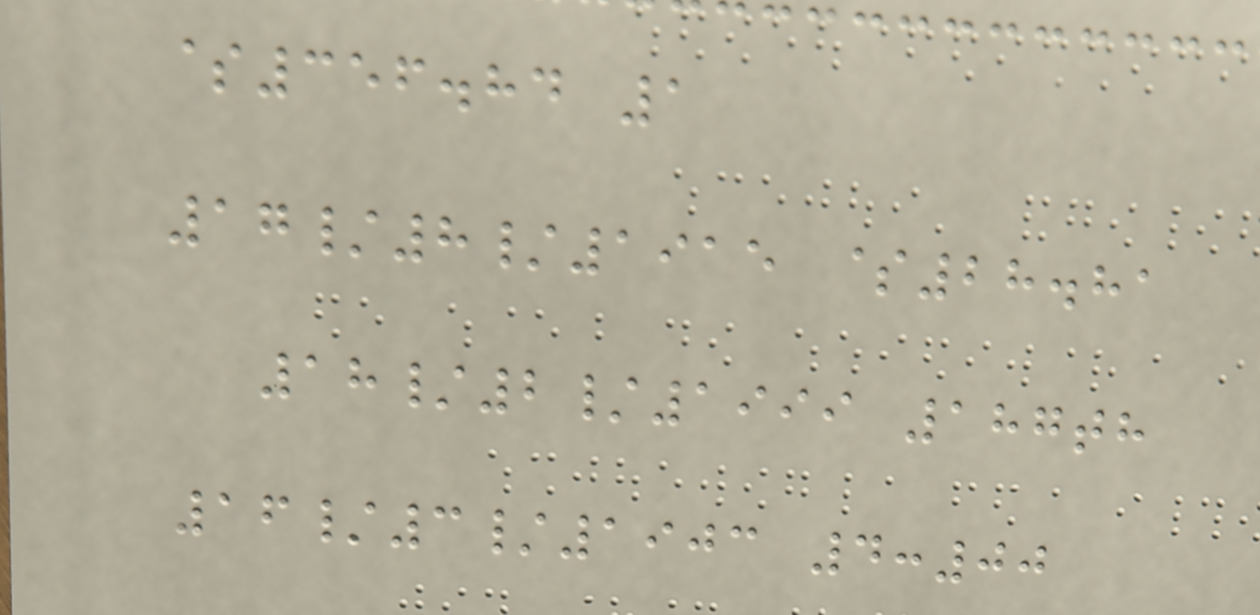$356.84 1
17/8/1915 $28.81
18/2/1999 187th
16/3/1903 4:00
